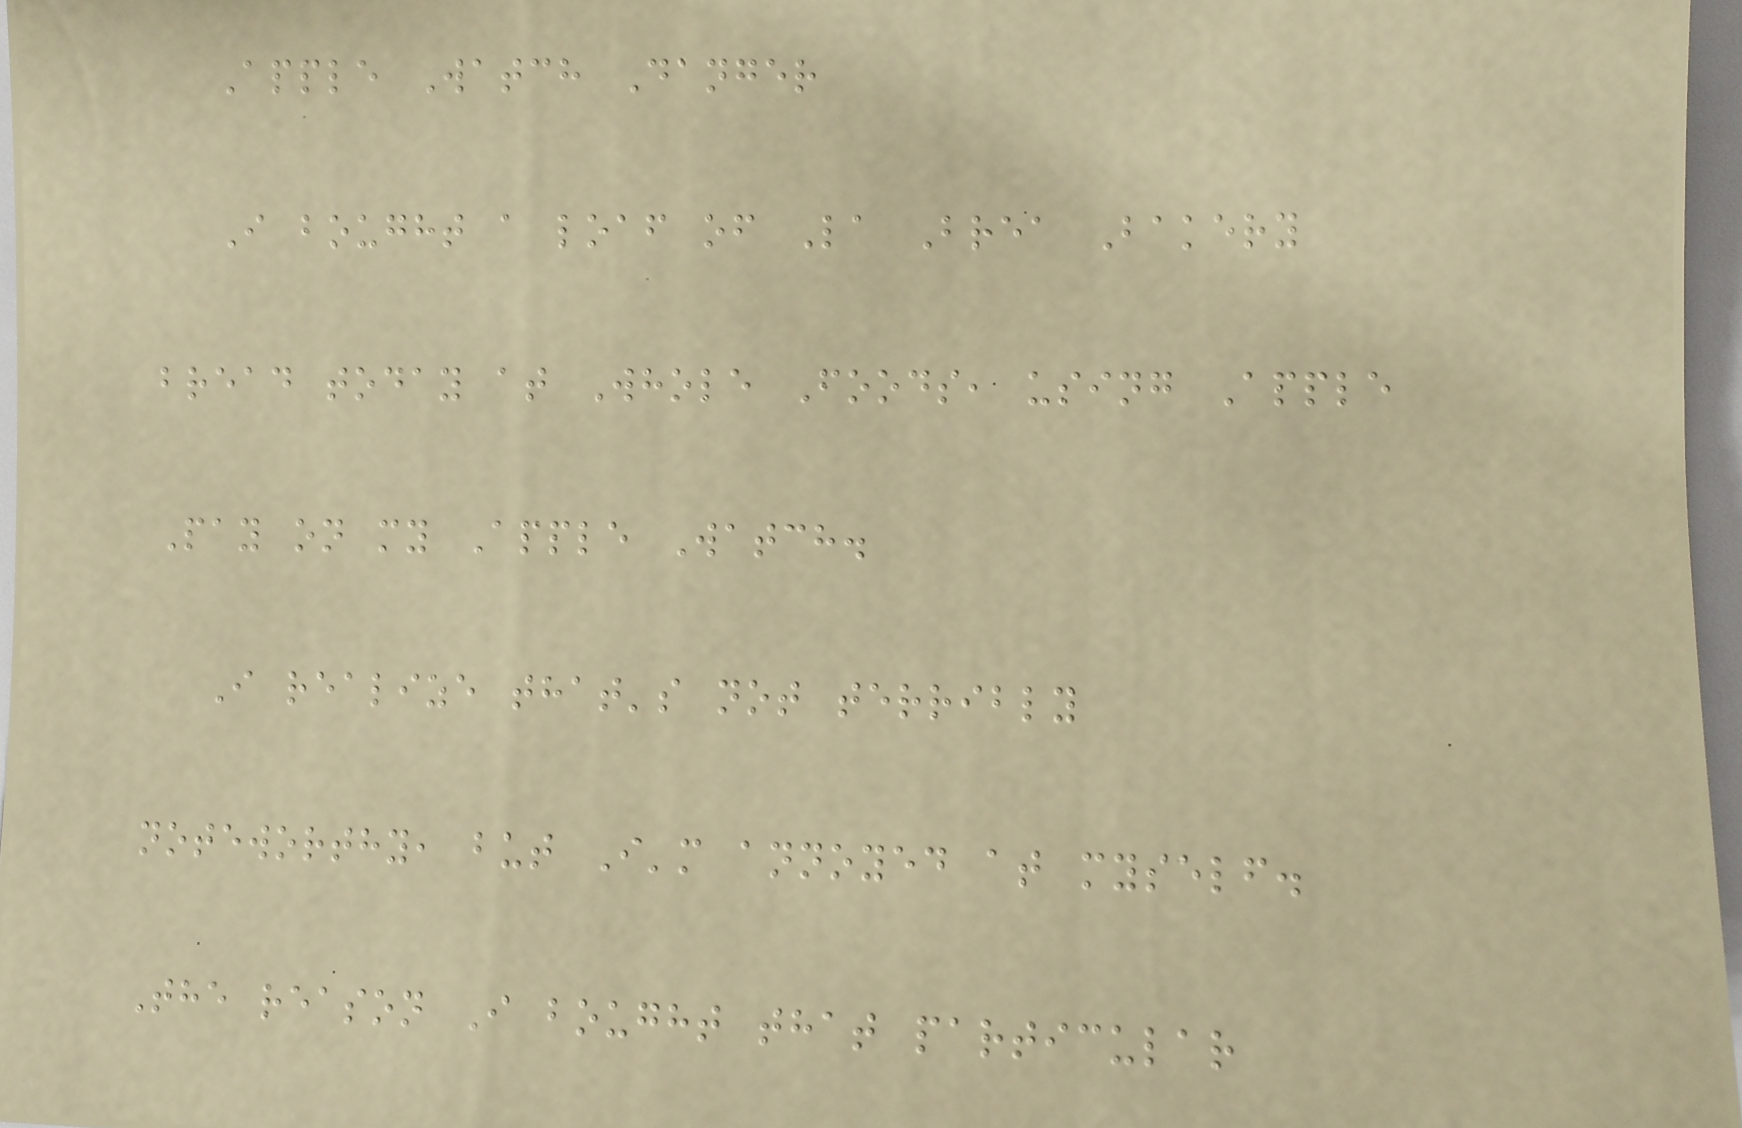Apple Watch Danger
I bought a loaf of La Brea Bakery
bread today at Whole Foods, using Apple
Pay on my Apple Watch.
I realize that's not terribly
noteworthy, but I'm annoyed at myself.
The reason I bought that particular
